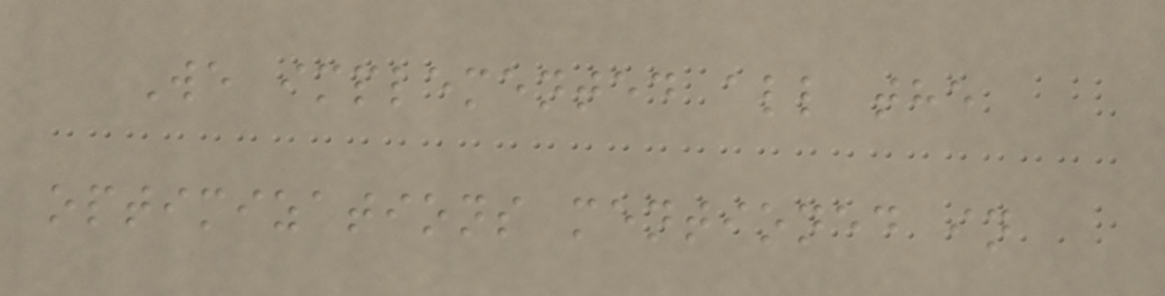We implemented all the
optimizations mentioned in
